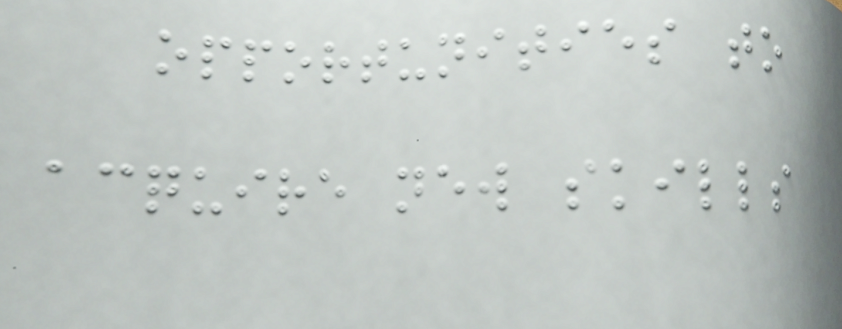opportunities to
acquire new skills
